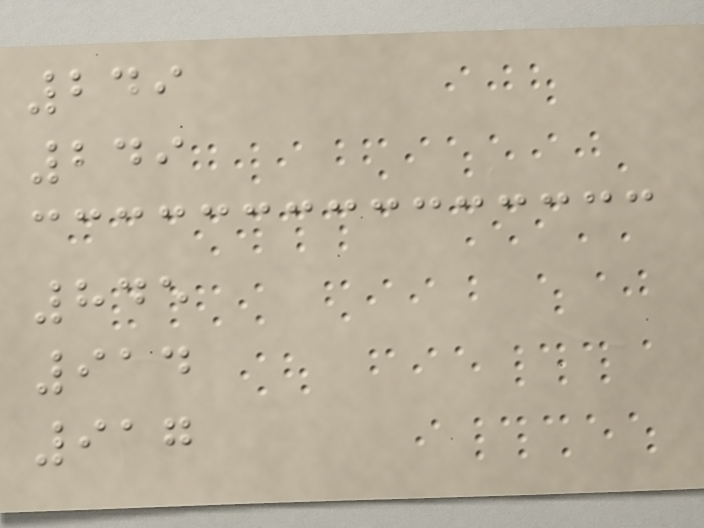249
249
845
914
917
